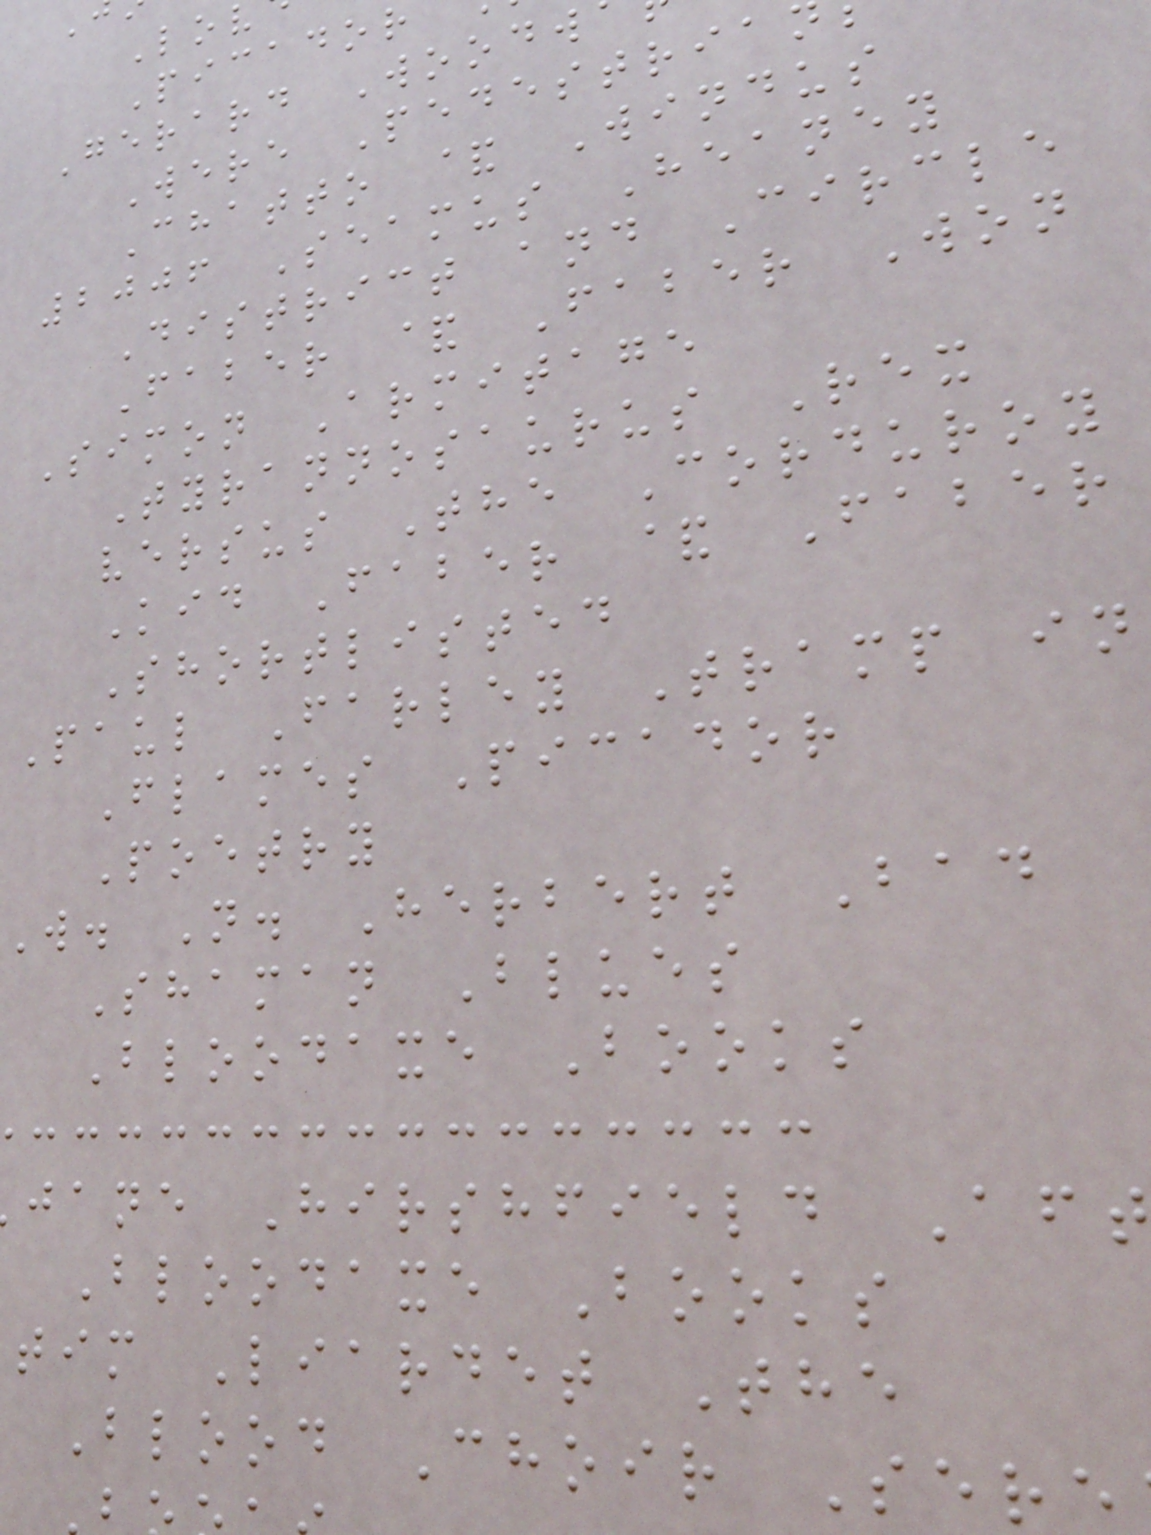Picador
Gerard Woodw
Were Pedestria
Chatto & Windus
2006 Seamus Heaney
District and Circle
Faber & Faber Won
Simon Armitage
Tyrannosaurus Rex
versus The Corduroy
Kid Faber & Faber
Shortlisted
Paul Farley Tramp in
Flames Picador
Poetry
W. N. Herbert Bad
Shaman Blues
Bloodaxe Books
jane Hirshfield Aft
Bloodaxe Books
tim Liardet The
Blood Choir Sere
